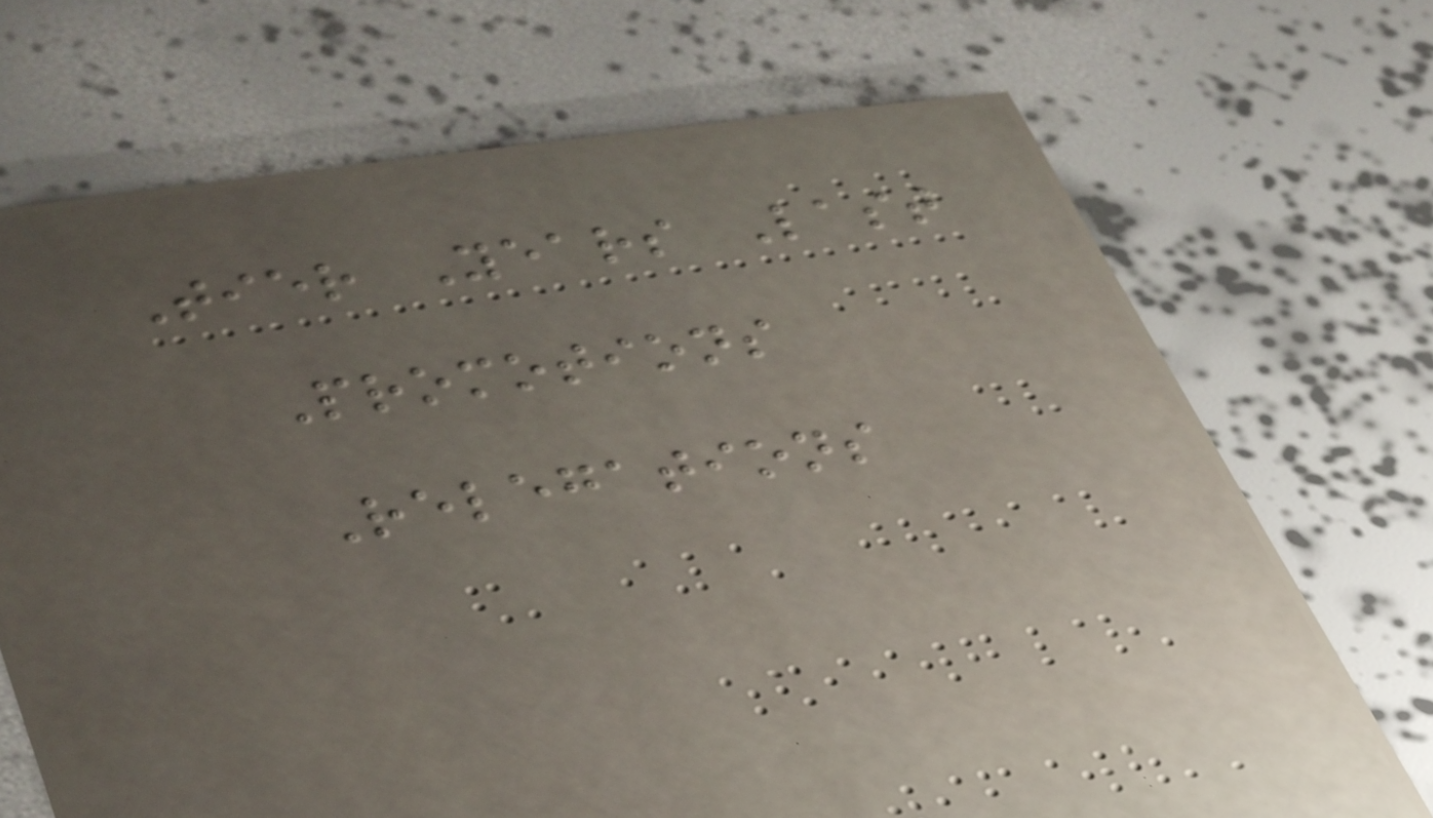Tier Years Last
Promotions
Relegations
